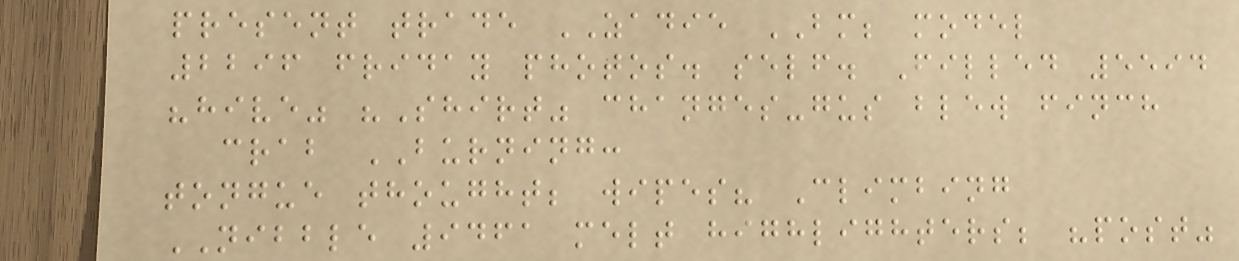present trade ZADIE BM; model
2296 friday photos. self. Filled 5594
"hive" "Shirt" changes-gus blew finch
crab BURNING:
tongue thought; wipes? Climbing
NIBBLE 9461 melt highlighters; "post"
